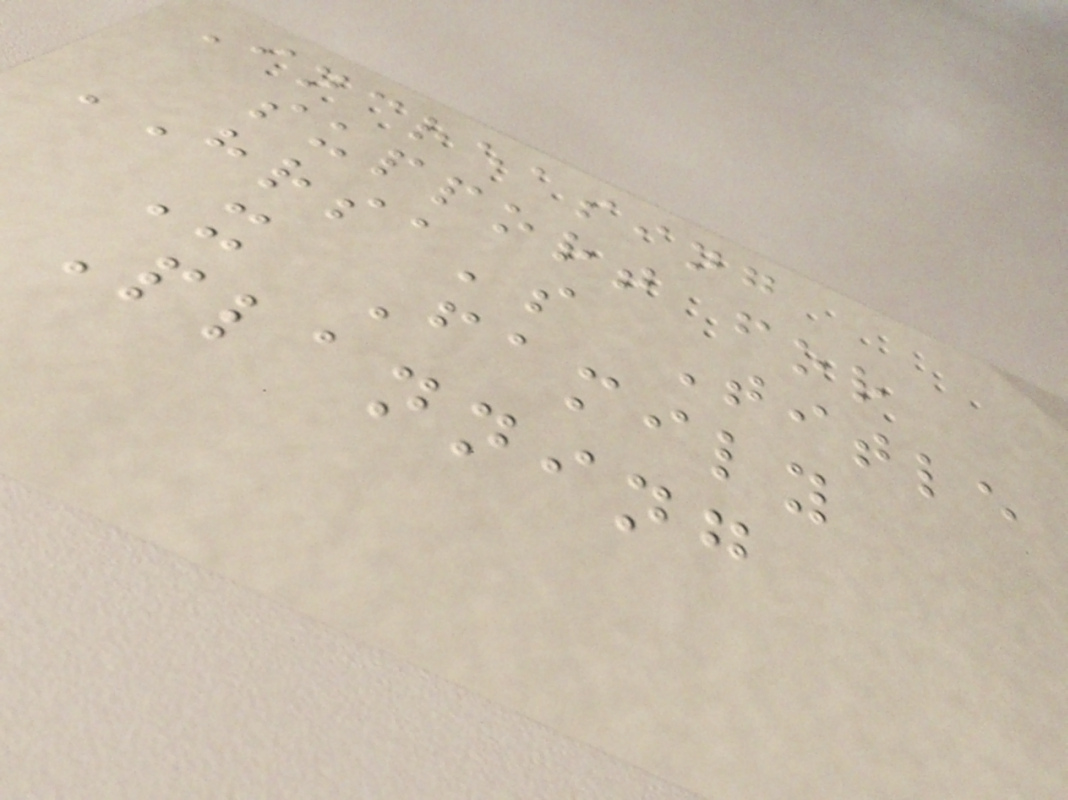Increasing
support for
HRSA's Title
X Family
Planning
